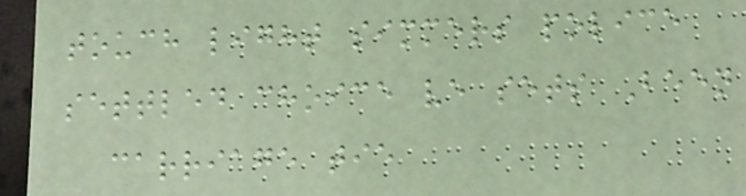touch light simmers police
settled choice ve sets Been
carriage tie
